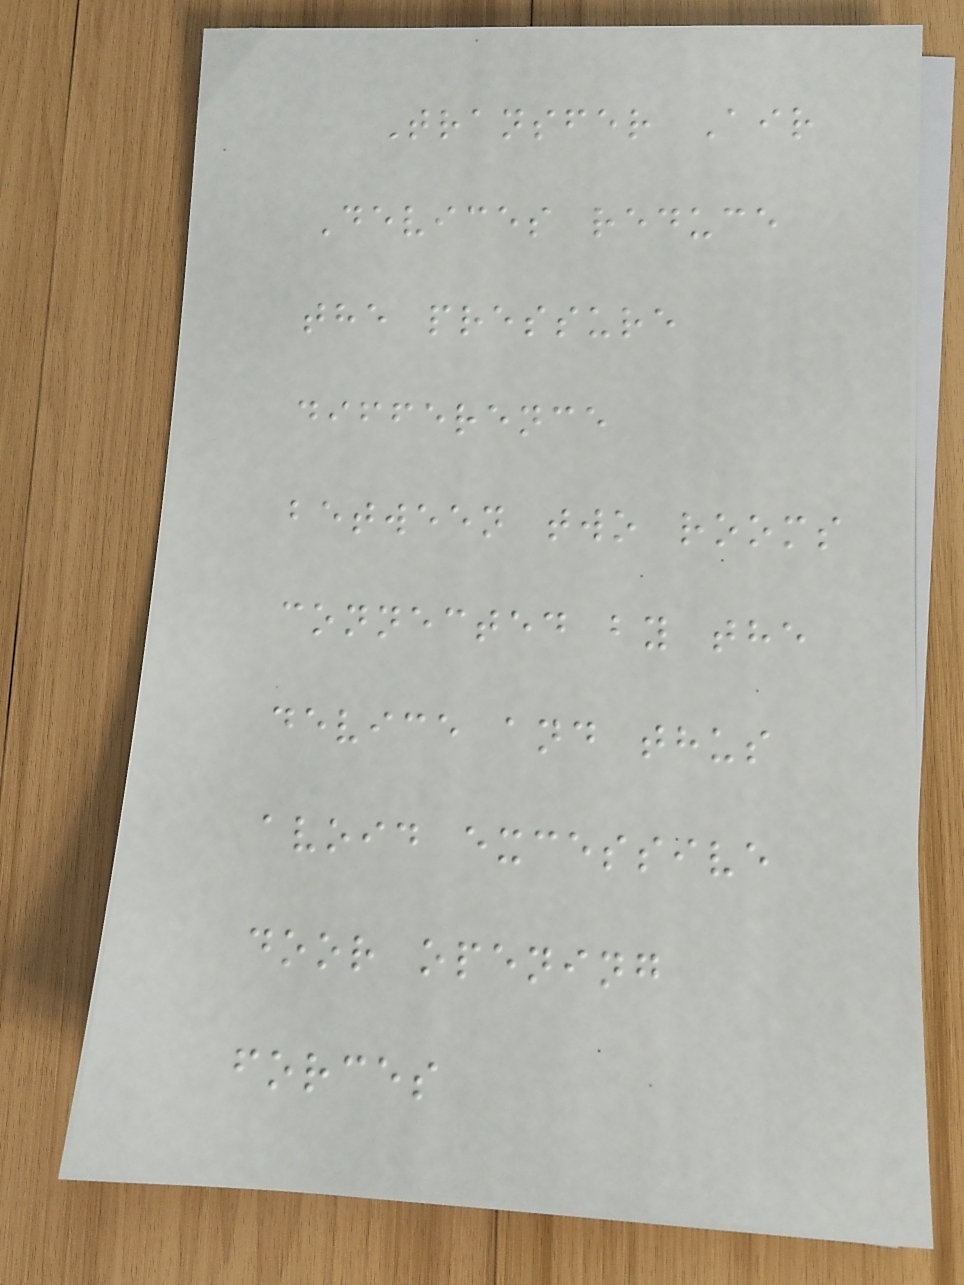Transfer Air
Devices reduce
the pressure
difference
between two rooms
connected by the
device and thus
avoid excessive
door opening
forces
